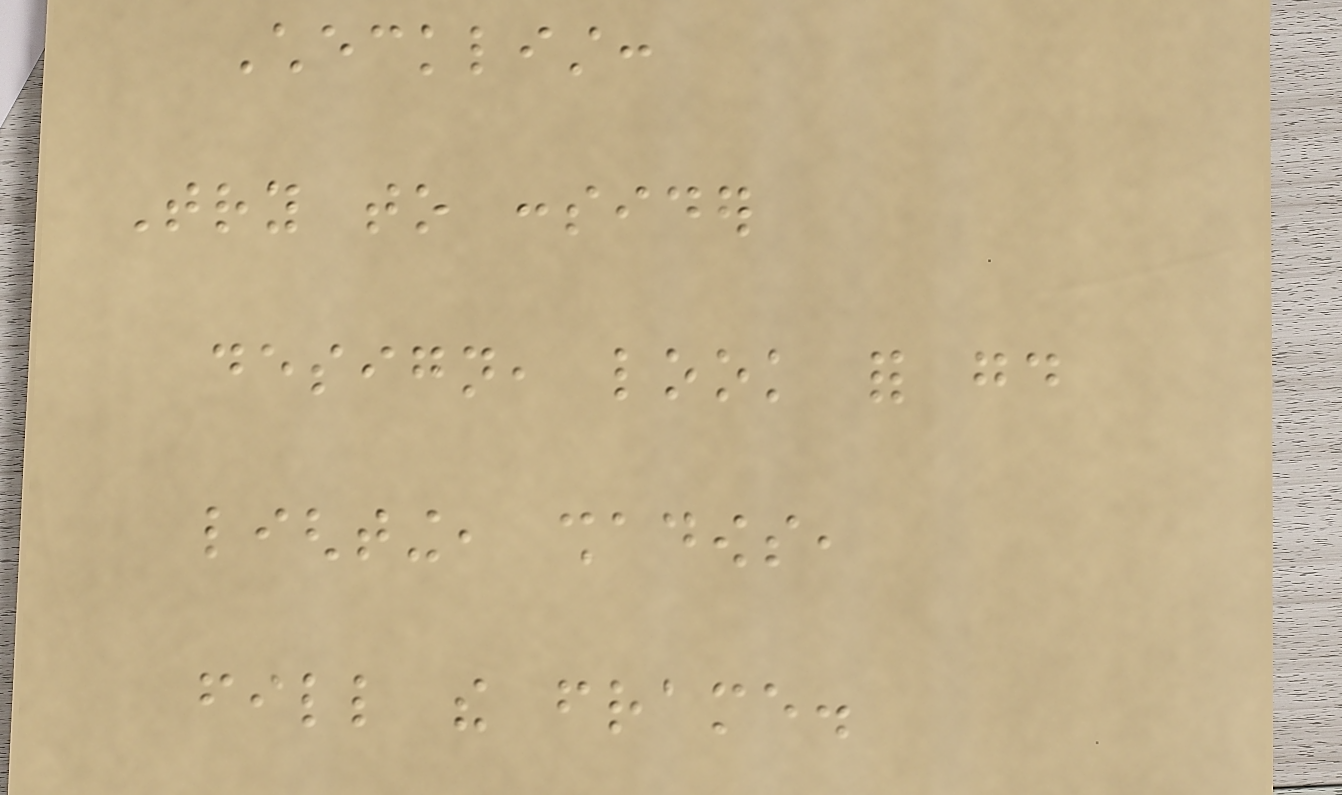Checklist:
Try to consider
design, look for good
lighting, shadows,
fill the frame.
